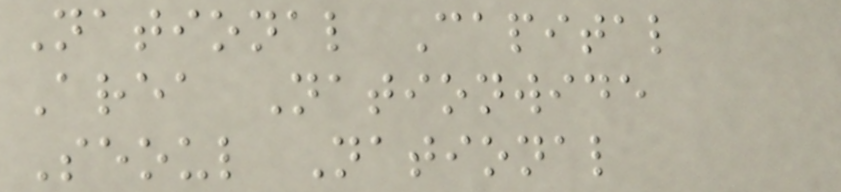National Capital
Area Nationwide
Seoul National
